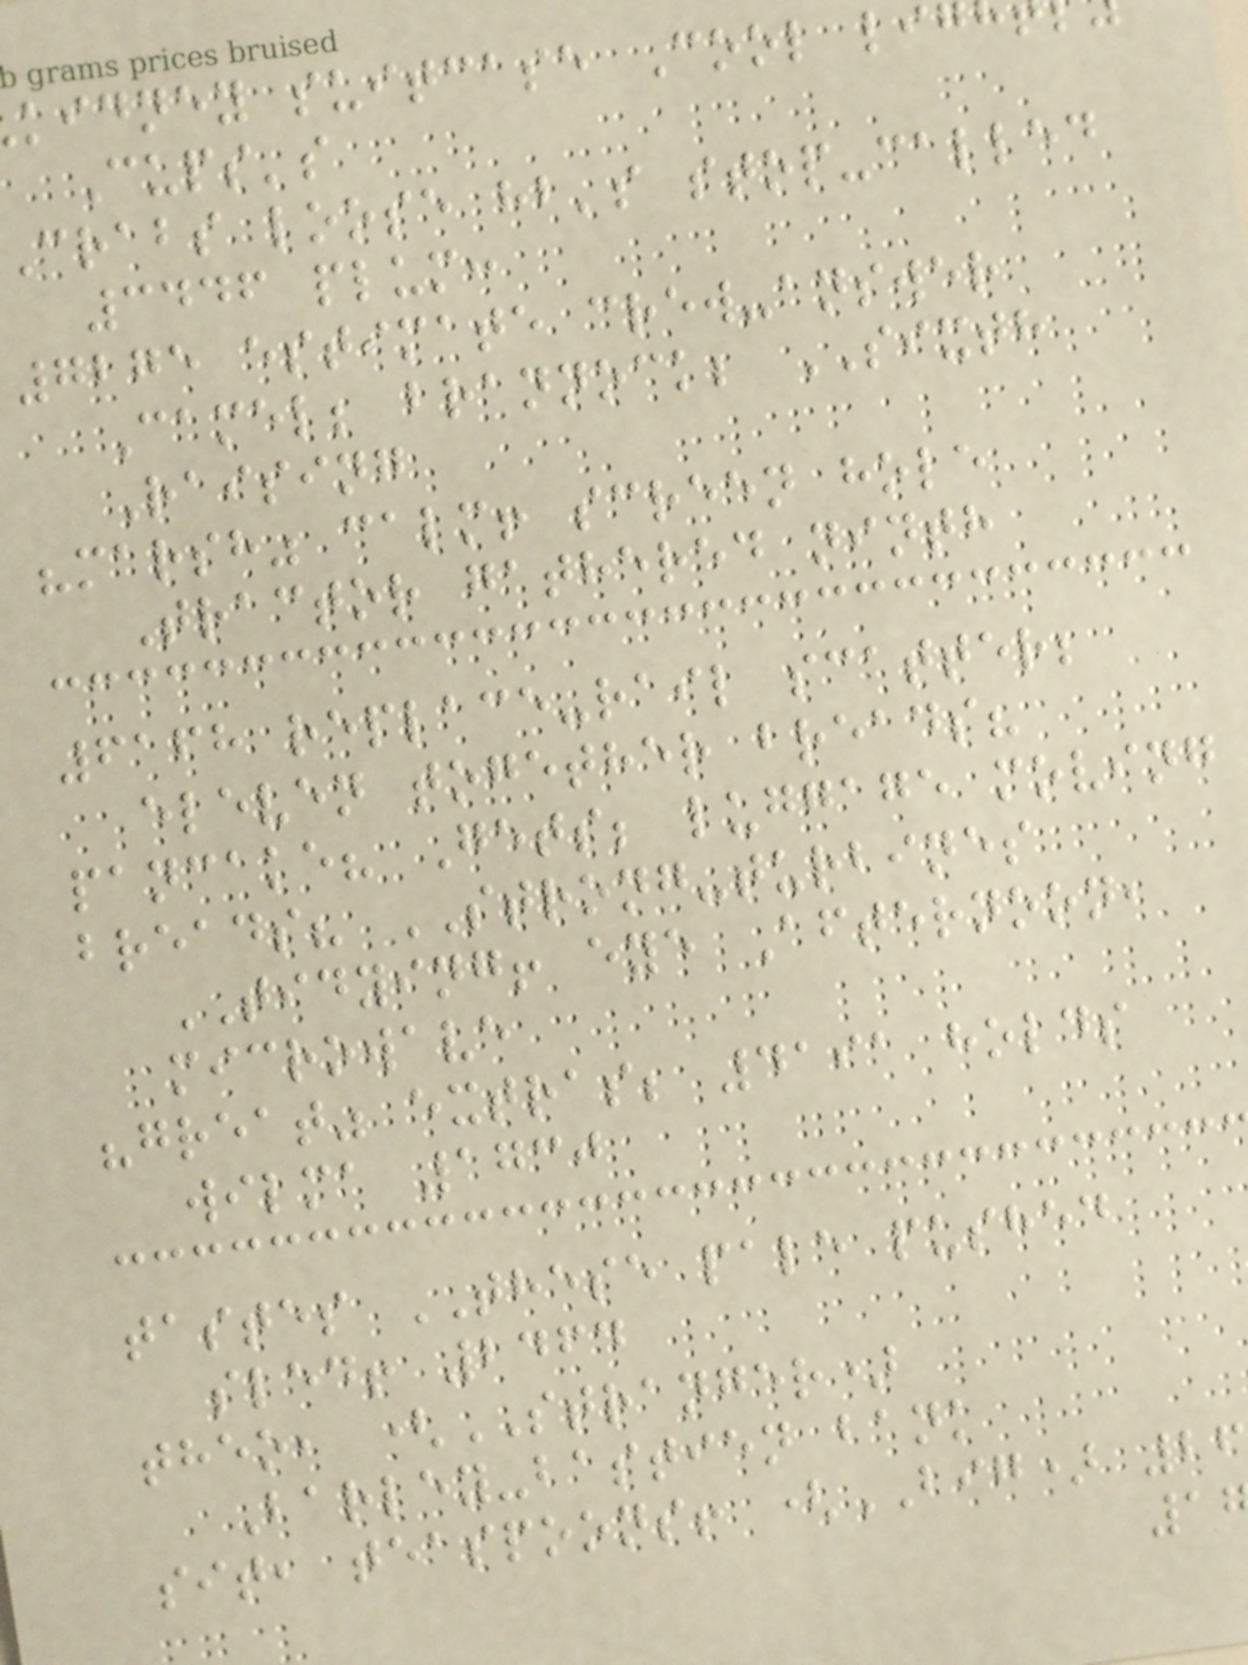kidney suitcase Cool li
Cups's
crabs loose hb's stop-called
3446 plum:
7275 estimate crew-answer
Camel; brannock; SIXTH
Raising
"marsh" calm! screen hole
Tractor gathered ninth
6168 replace-rail scatter;
eleven together breads?
pancake? Gets; luggage moving
breads? STRONG-turbines
TIDYING! eye Afternoon,
microwave
"great" extras; 4191 holds
wilma 1730
tastes THESE pale pushed
sled! 2464
theo, (STRANGER)
Barley-bastien bank
sit, teaspoons! (BIG) 26
